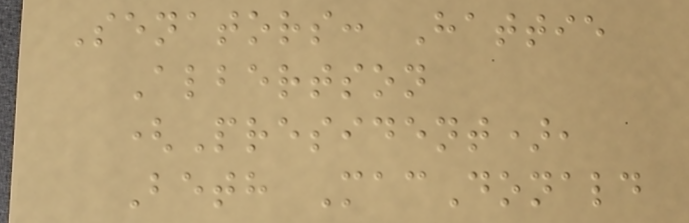Senators: Hattie
Albertson
(President),
Beth MacDonald
